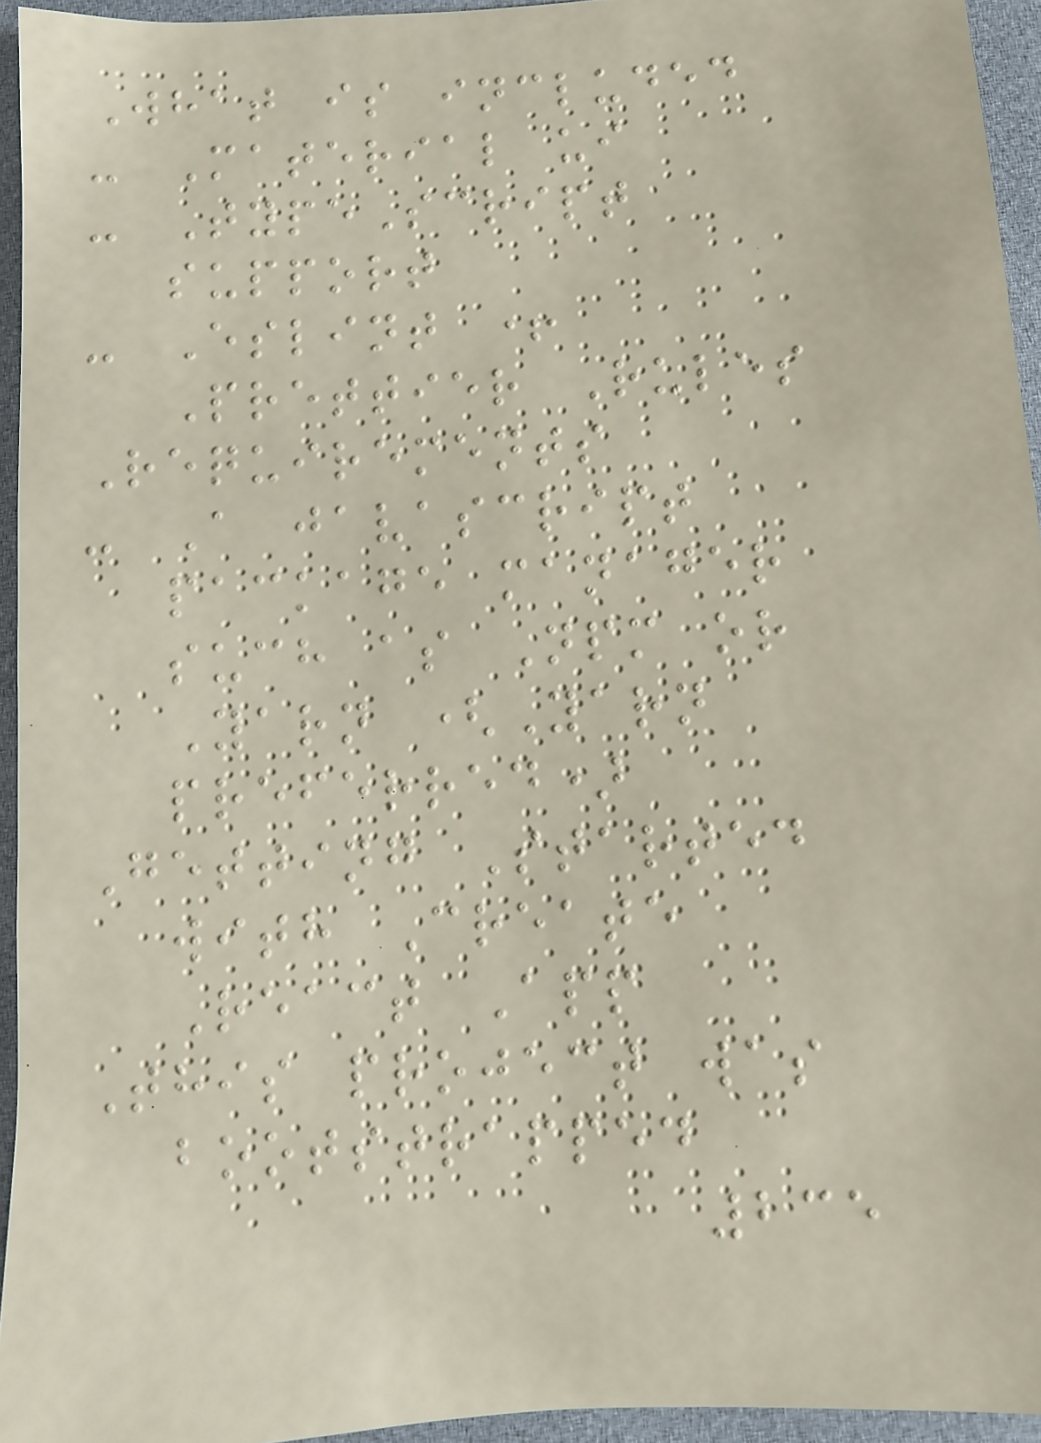What is included
- Material ui
- TypeScript
support
- Eslint +
Prettier Rules
Requirements
- A javascript
package manager
such as Npm or
Yarn (Yarn
preferred)
Getting Started
with Create
React App
This project was
bootstrapped
235
